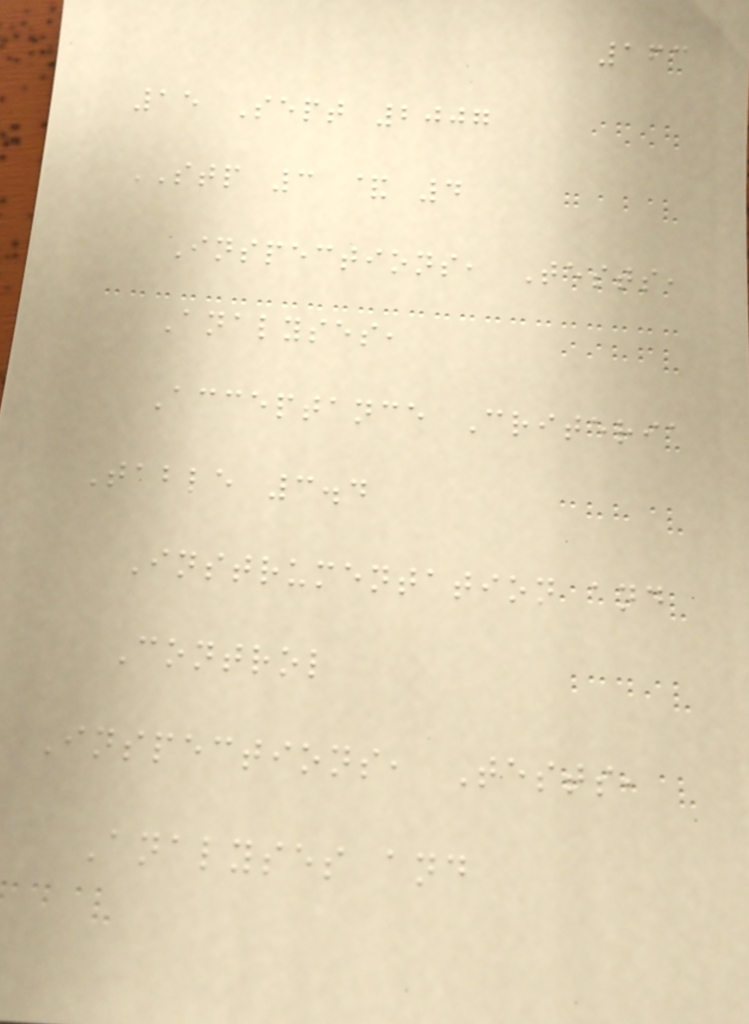163
15 Sept 2007
STP 3 & 4
Inspections, Tests,
Analyses,
Acceptance Criteria
Table 3.4
Instrumentation and
Control
Inspections, Tests,
Analyses and
